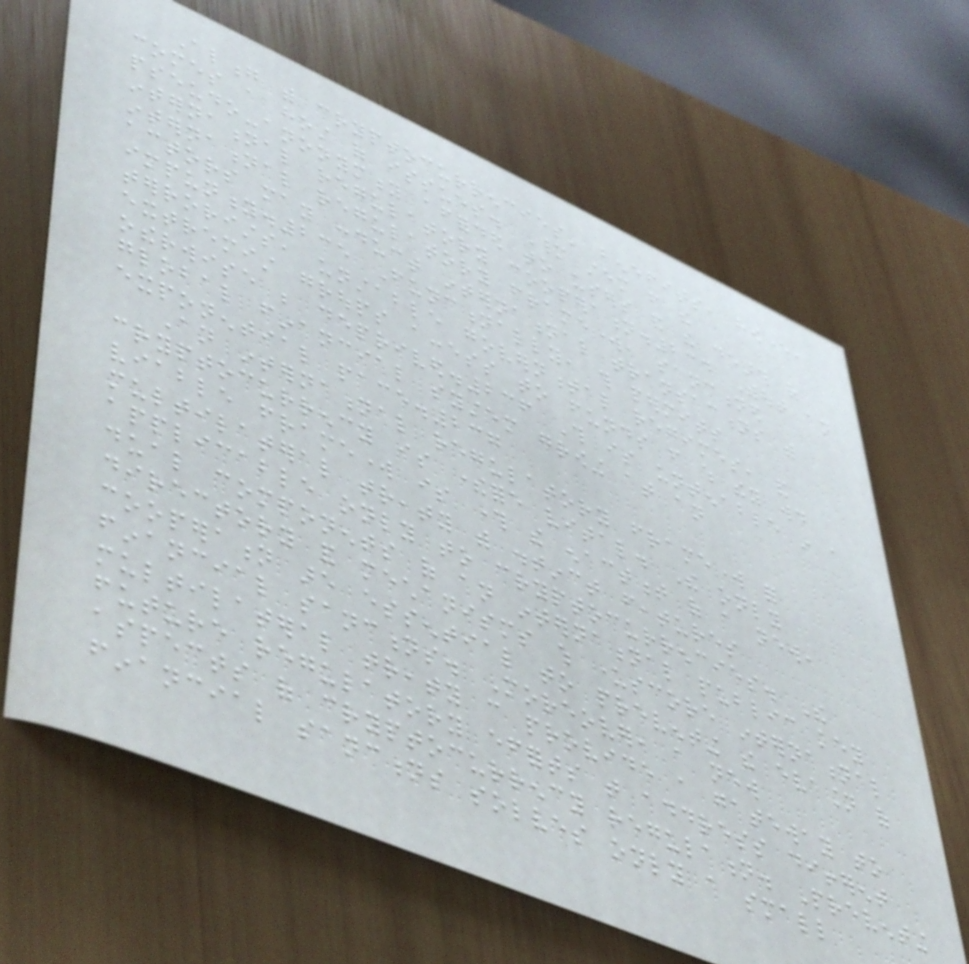Along with cryptocurrencies' benefits, however,
comes a host of issues. Many stem from the
pseudo-anonymity afforded to users and the dearth of
international regulatory cooperation.234 Without an
international regulatory framework, sanctioned
actors may conduct international transactions with
impunity.235 Functionally, this permits
terrorists, unstable governmental regimes, and
extremist groups access to funds from which they would
otherwise be deprived.236 This is untenable in a
global financial system growing at an
exponential pace.237
An international regulatory framework for
cryptocurrency is therefore vital. The only
viable framework is through the enactment of a new,
multilateral treaty with distinct features
applicable only to cryptocurrencies. The
dual components of an international public key
directory and mechanisms which underscore international
cooperation are essential to preventing the evasion of
financial sanctions. Moreover, a new
multilateral treaty can provide a gateway to
future regulatory efforts that address different
aspects of cryptocurrency regulation. Preventing
financial sanctions solves only a small
